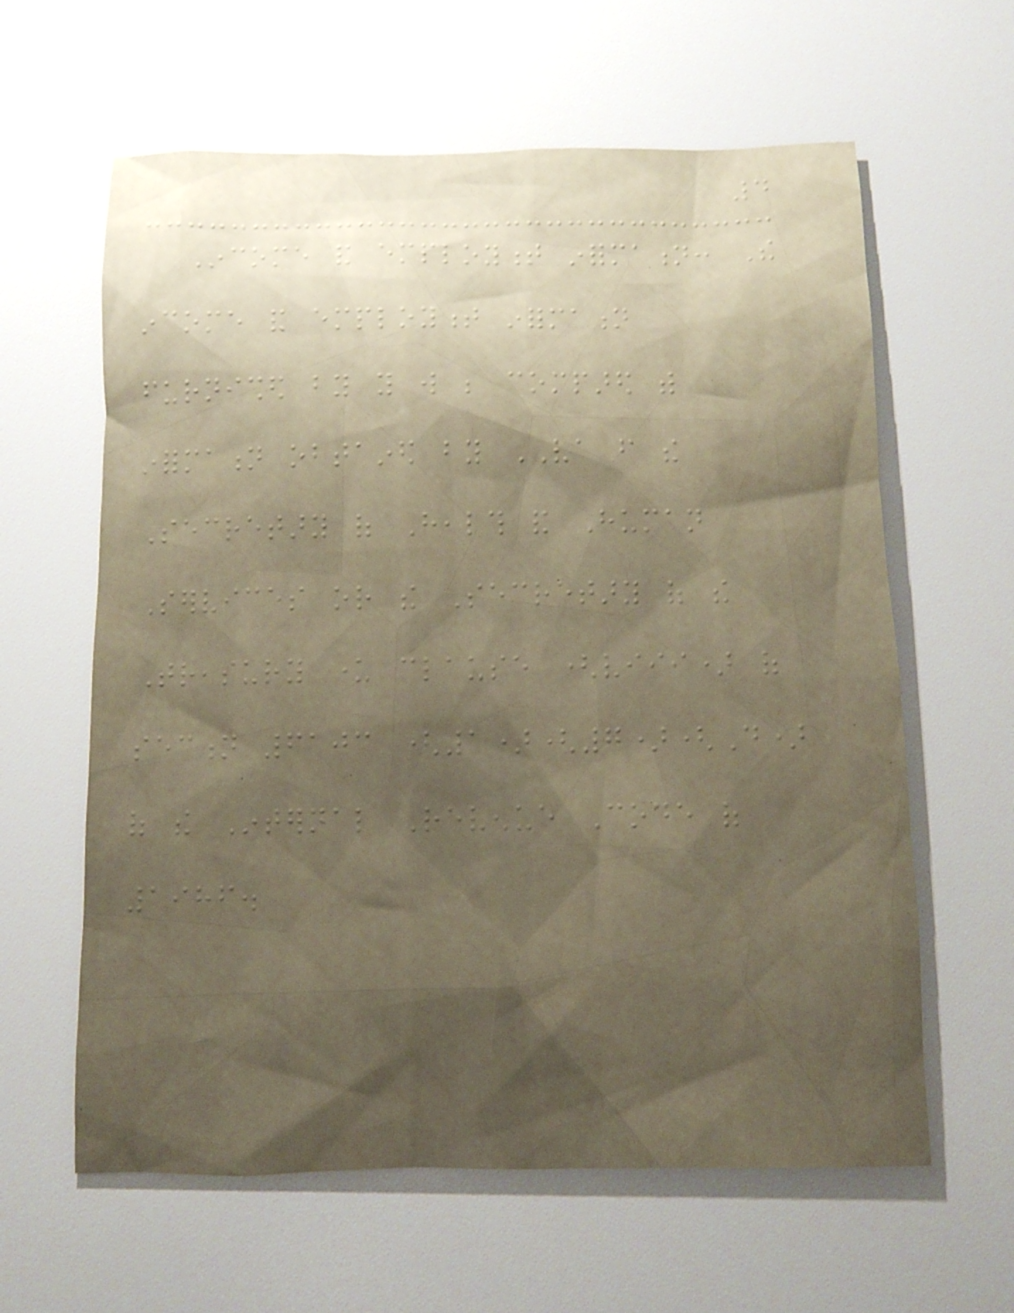4
Income and employment information: The
income and employment information
furnished by you will be compared with
information obtained by VA from the
Secretary of Health and Human
Services or the Secretary of the
Treasury under clause (viii) of
section 6103 (1)(7)(D)
of the Internal Revenue Code of
1986.
